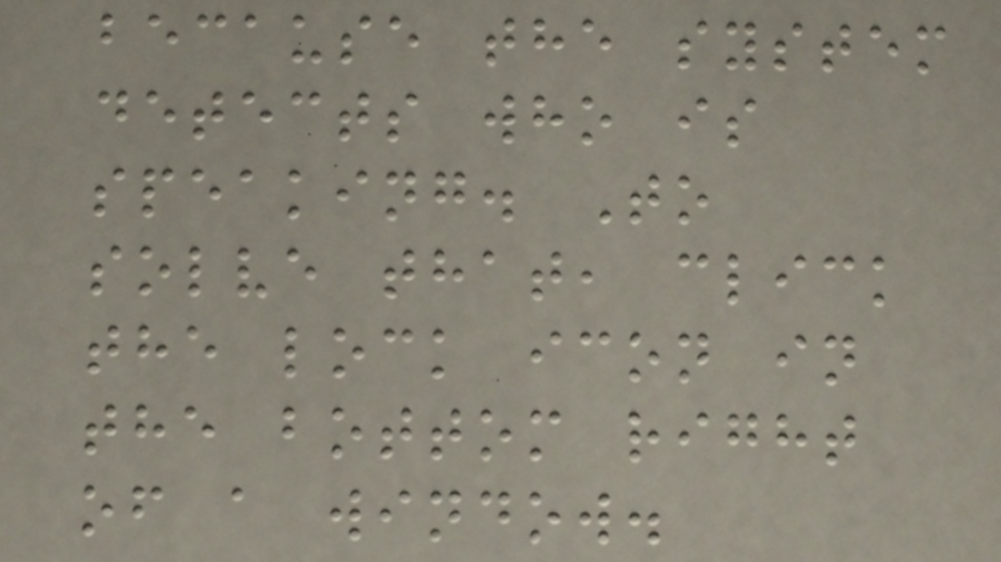because the system
detects who is
speaking. To
solve that, click
the lock icon in
the bottom right
of a window.
